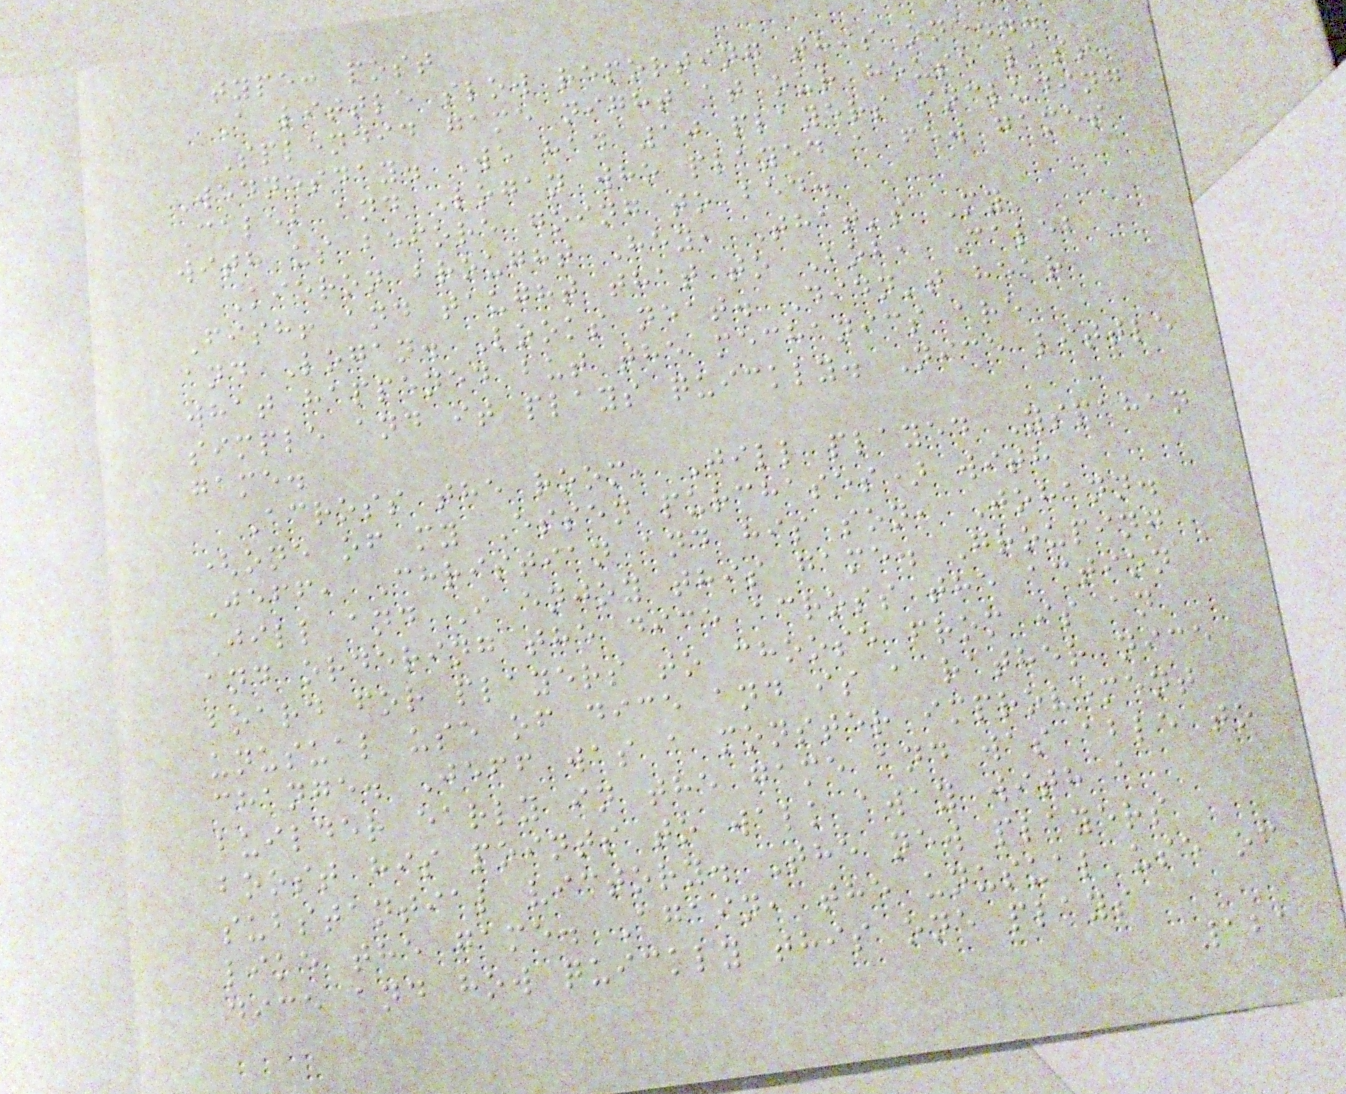type: post
A little slow reporting this one...
Splendid game night at our house last
Wednesday. We had 10 players including
Caleb and Logan who played a few games
with us before going to bed.
Kieron brought Hey, That's My
Fish! and taught that to Bob, Caleb
and Logan. Looks neat. Didn't hear
what happened but the mechanics are
simple and it plays quickly. Nice little
game.
Across the room, Jill played Yspahan
(one of my Essen purchases) with
Jeff, Christian and his son, Johann.
Jill and I enjoy this game. Grouping
and ordering the dice across the action
board for players to choose from is an
unusual use of dice and is a rather nice
change. Jeff was a monster improvement
builder early in the game and was able to
boost his points to walk away with a
substantial victory. The new players
like the game. Again, the unusual use of
dice and how quickly this one plays
121
